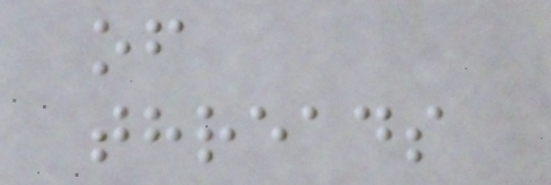of
threads
